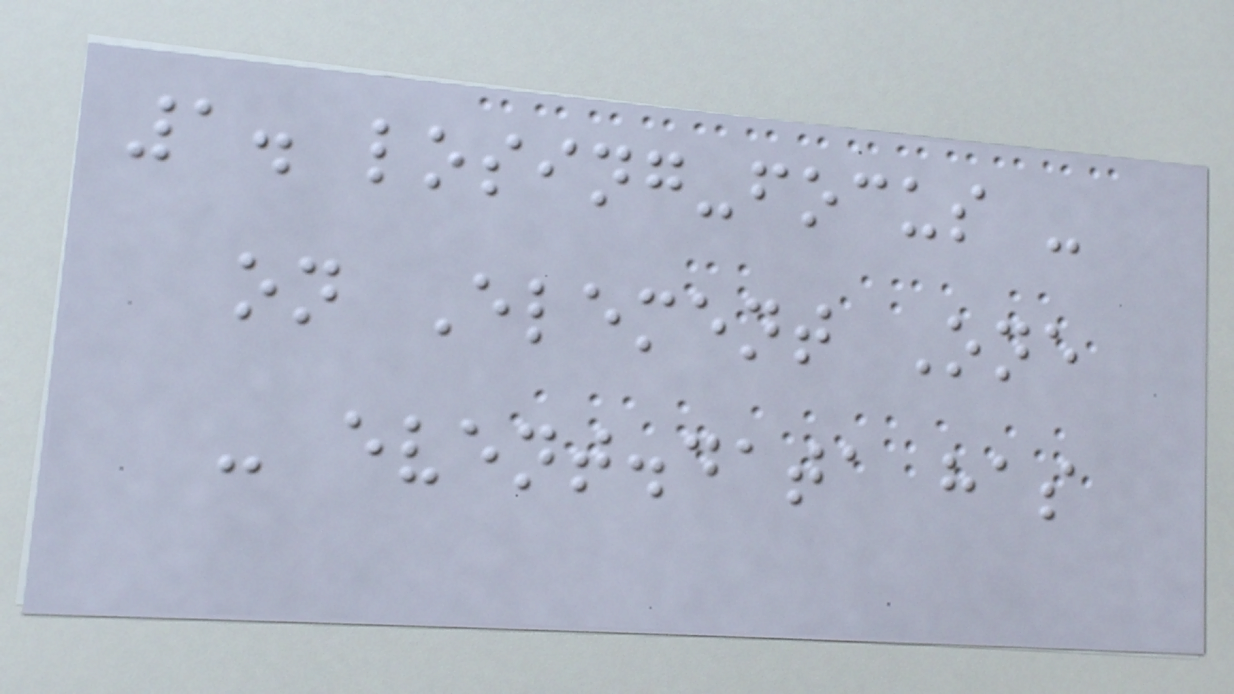1. losing-focus -
on Element One
- event.data has
